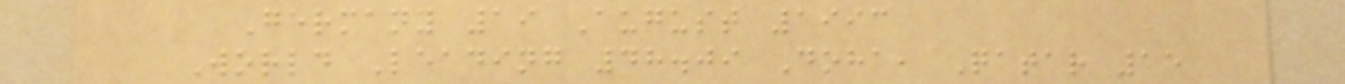Germany 19 August 1993
World Leading 48.09 Doha, Qatar 15
